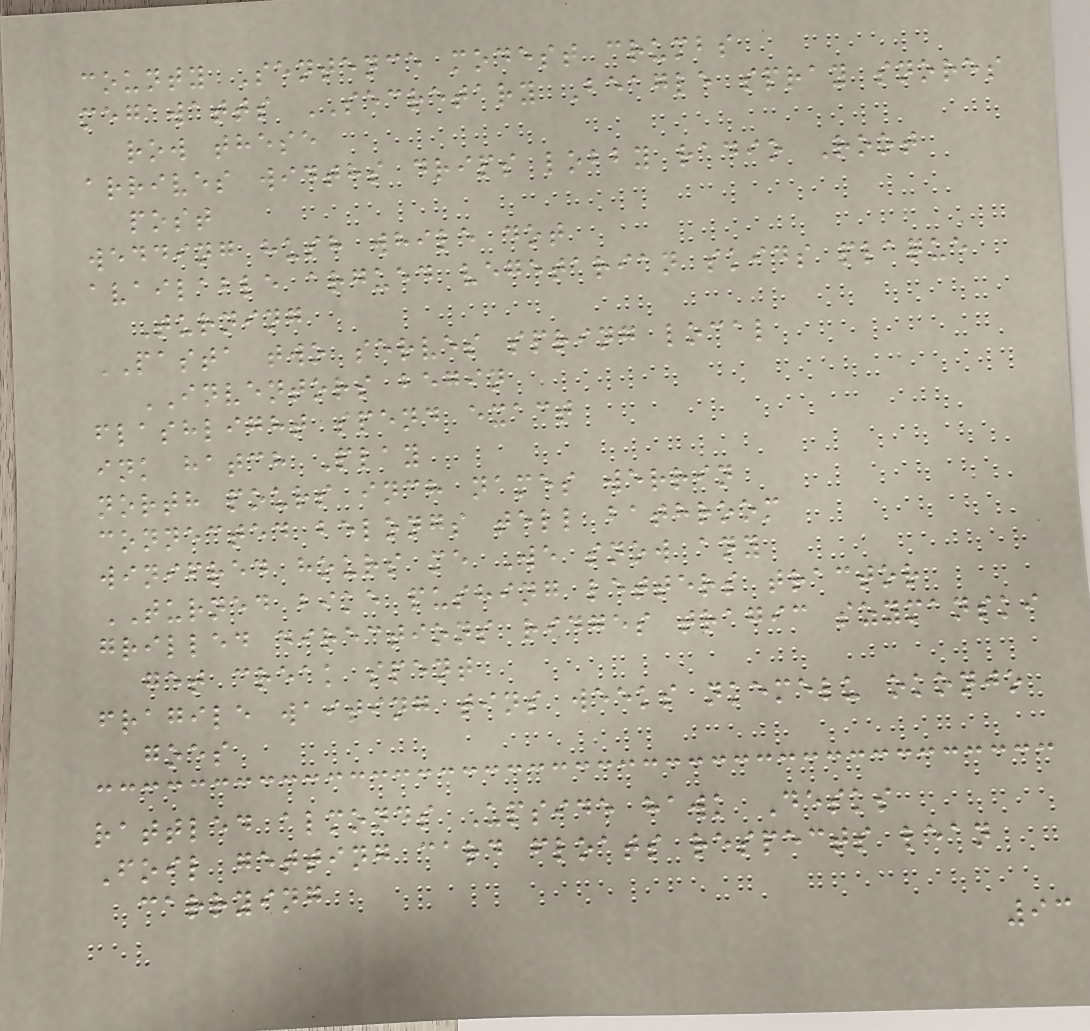county Sentence modest crumbs
megawatts SECRETARY Beagle spray snores
row these
arrives widths drips lobby radio Root
post
wedding hush while dot
available argued vegetarian skids plaque
Turning
PASTA two serves spring local
INVENTORS begin
flashlight spend exact
ink hatch Play
north pours inch names werrin
connected belongs tell bathroom
winifred hours me We snow any
TURNED bike pushing letters tractor
grilled directions ridges tragic szymanski
get creak spent
fragile waiting tins weeks nkemelu okonjo
goes
rattled almonds Upside hawk Desks
Foil getting card floats respects lean
carrying
93
